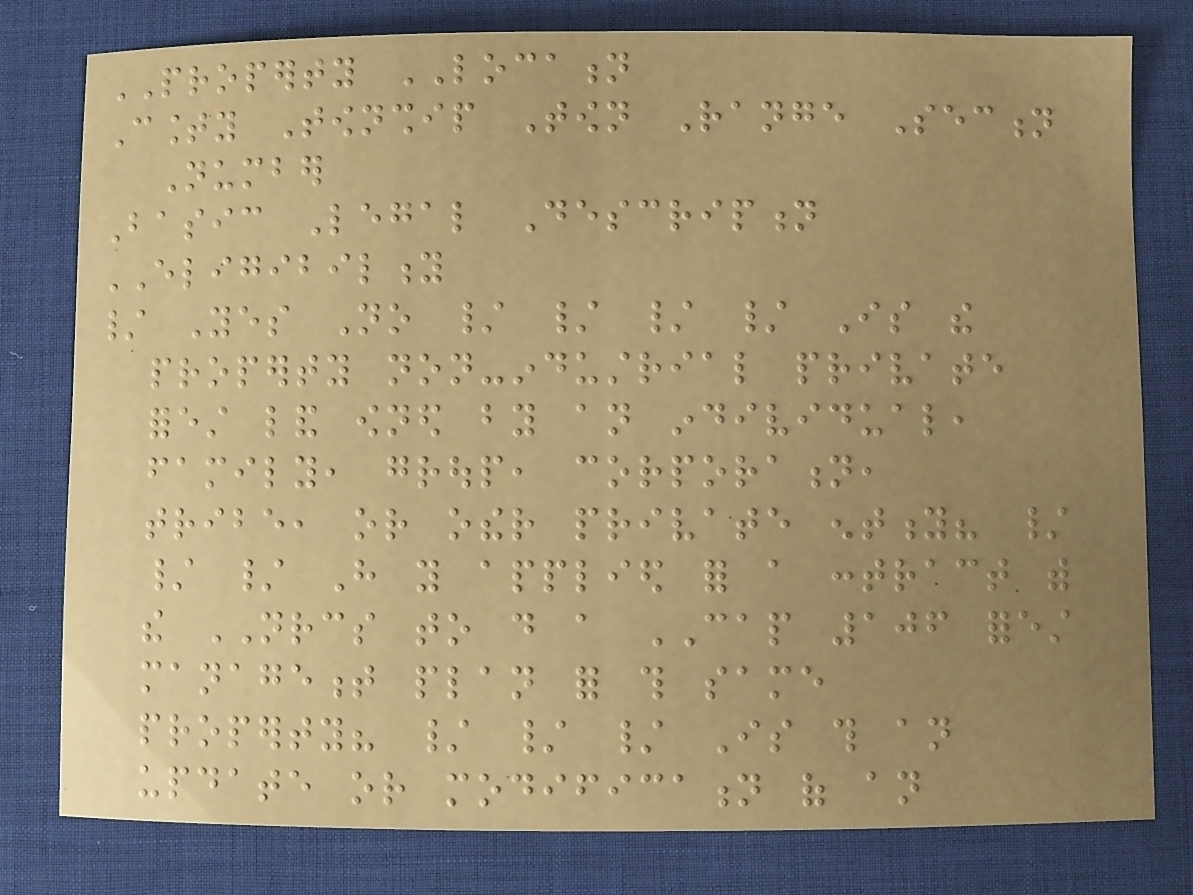PROPERTY LOCATION
County Township Town Range Section
Number
Basic Legal Description
ELIGIBILITY
/ Yes No / / / / Is the
property non-industrial private
forest land owned by an individual,
family, group, corporation,
tribe, or other private entity? /
/ / Have you applied for a contract with
the NRCS to do a CAP 106 forest
management plan for this same
property? / / / Is this an
update or modification of an
